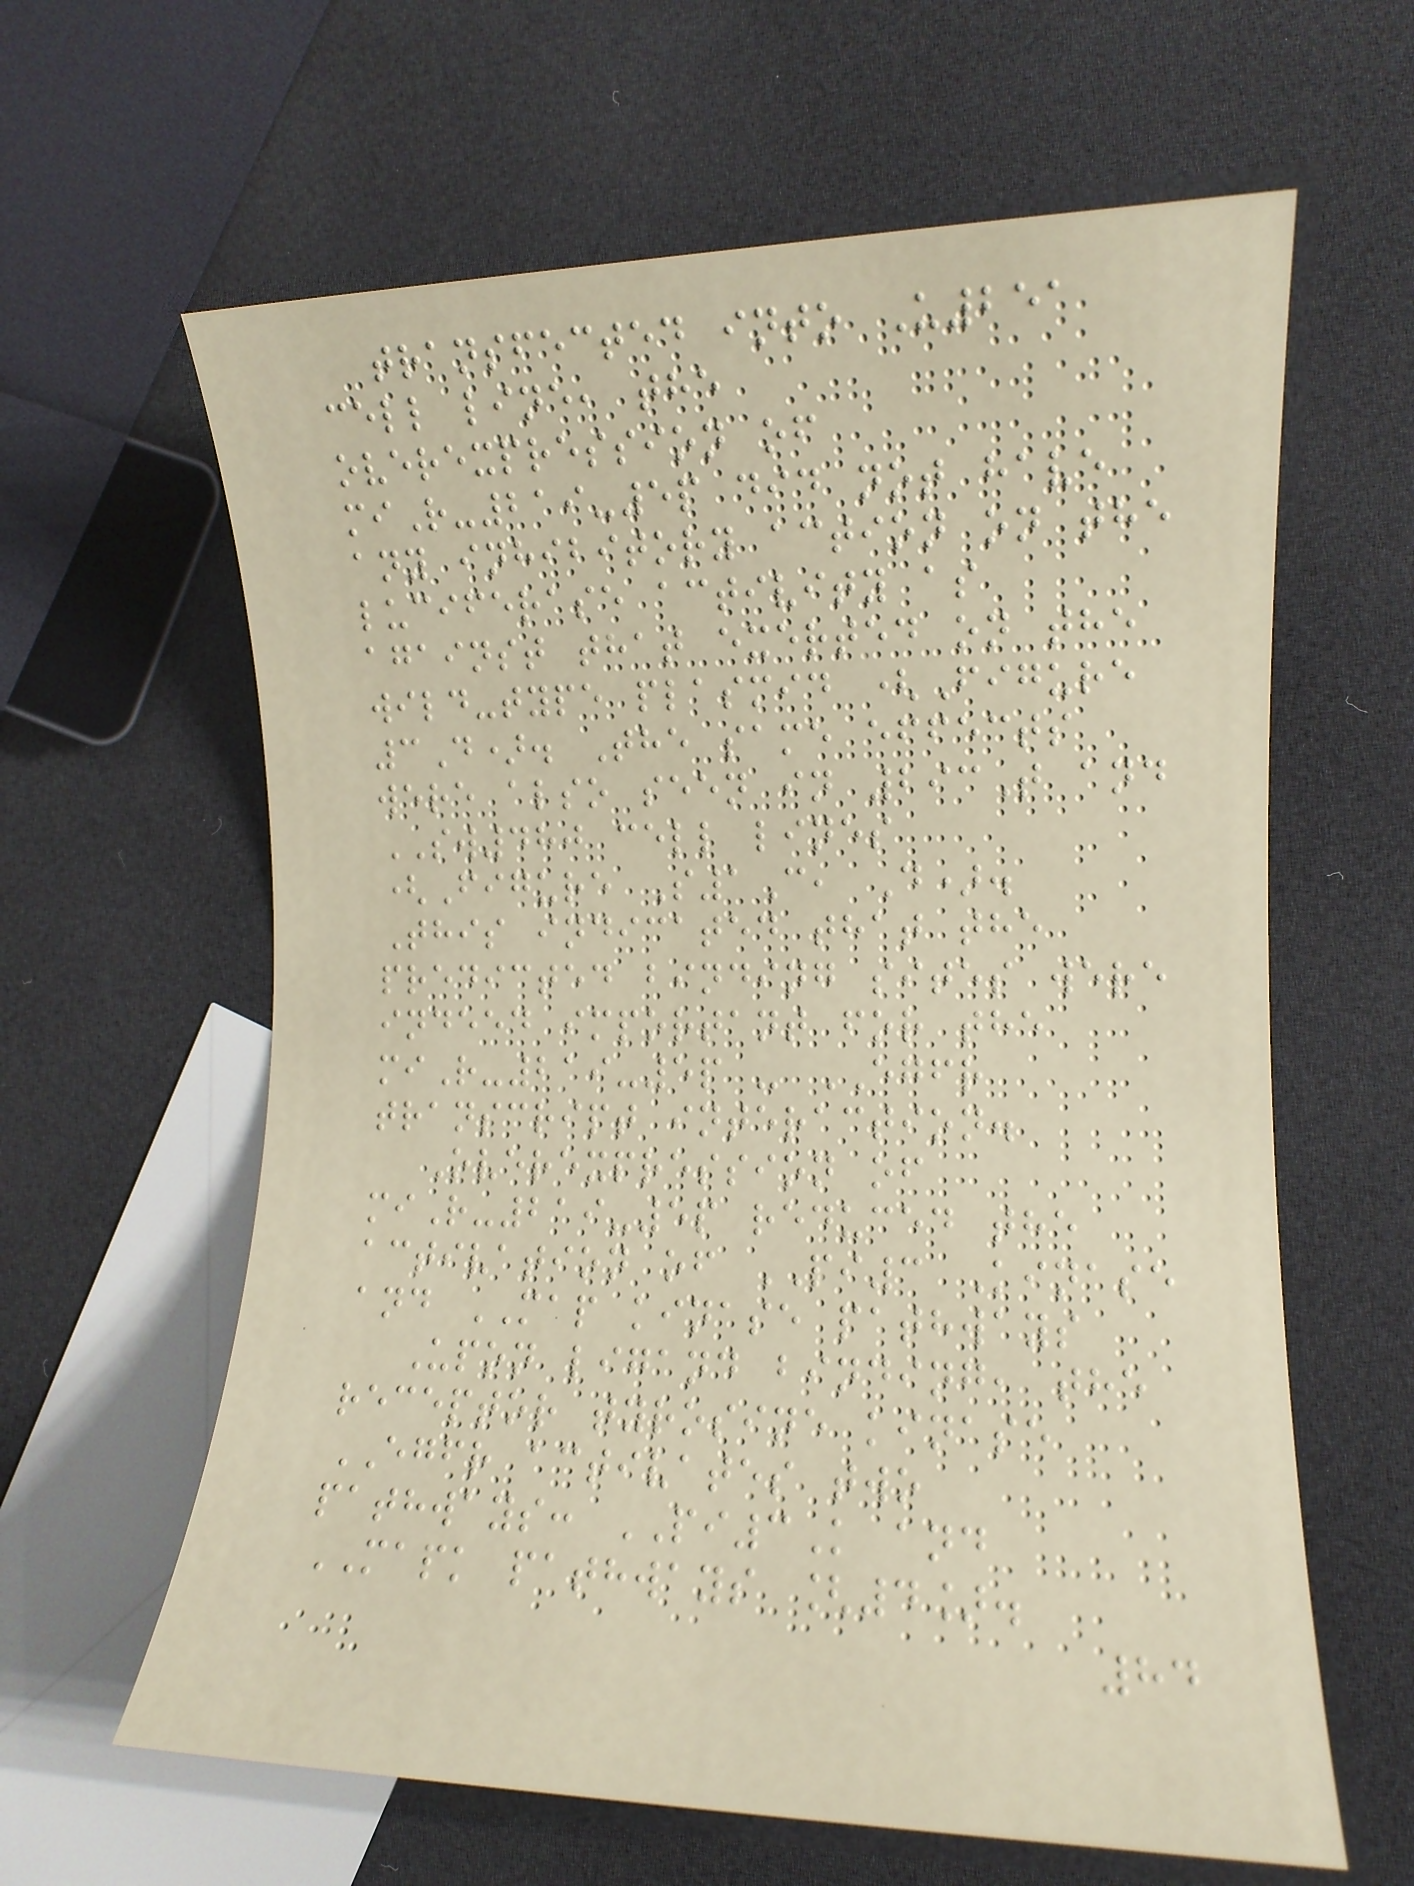transfected into U251
cell line, the
overexpression of
miR-219-5p did not have
any inhibitory action on the
luciferase activity as
against that exerted on the
wild-type plasmid (Figure
3D). The same effects
were also seen in 293T and
SW480 cell lines
(Figure S1C, D).
This indicated that the
predicted binding sites were
indeed important for the
miR-219-5p - EGFR
transcript interaction.
Overexpression of
miR-219-5p reduced the
activation of PI3 Kinase
and MAP kinase pathways
Upon ligand binding, the
receptor tyrosine kinase
EGFR activates two
pathways: PI3K and
MAPK pathways [4].
84
